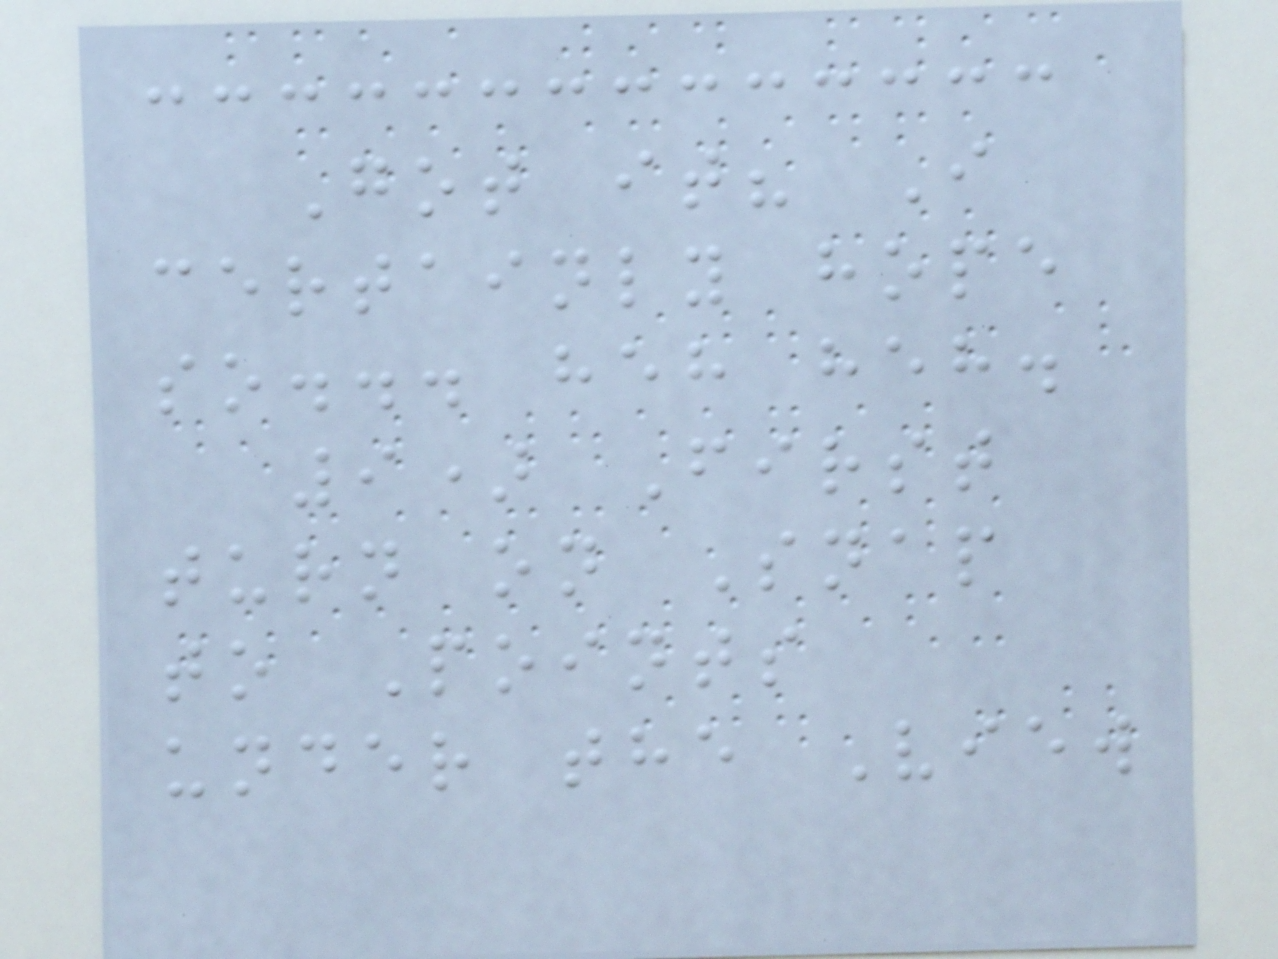Got it? I
certainly hope
so... heh heh.
9) First
turn on Snap
to Points
under the View
